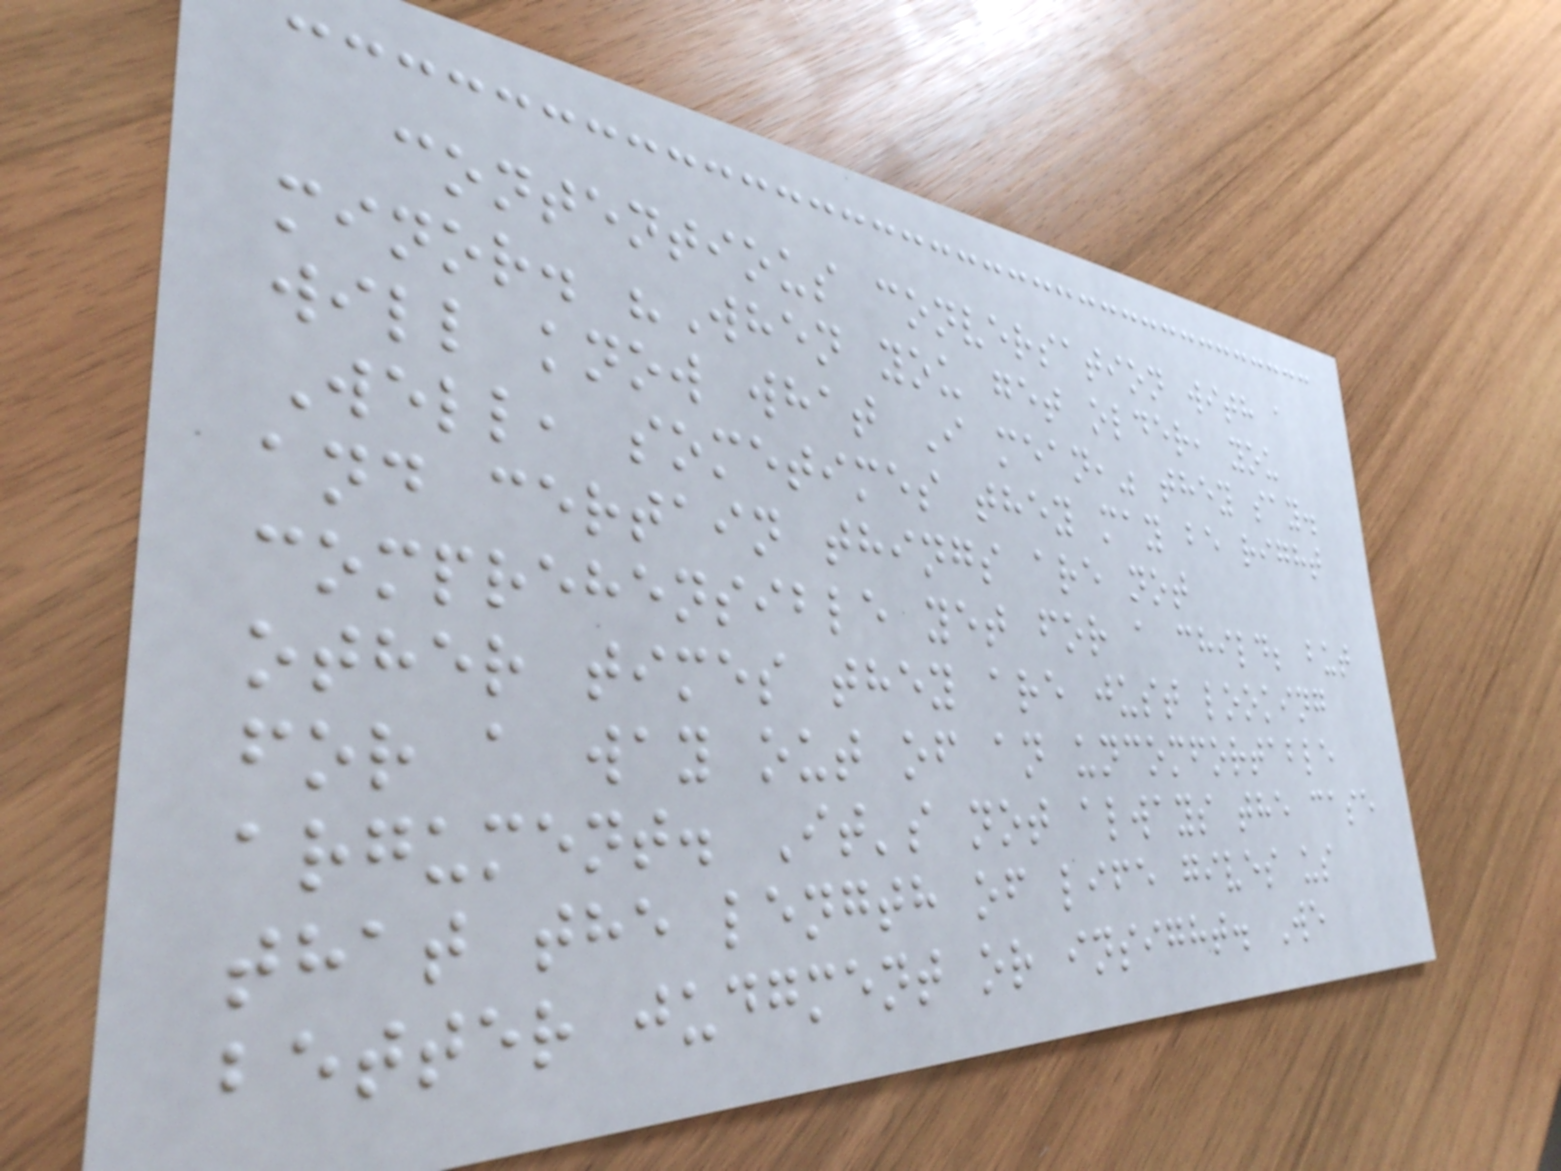contentious conversation with a
minor. "When you get older, you
will know what I mean," they say.
Well, sometimes they may be right
and certain things are not
comprehensible yet for a child; but
other times they are just looking
for a way out of an uncomfortable
argument. It's not always the case
that the length of life gives us
better judgment or insight. We
